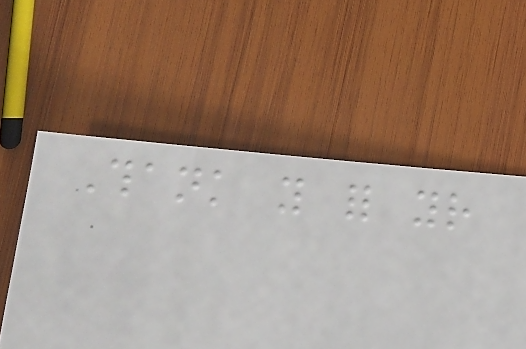Thank you for your
